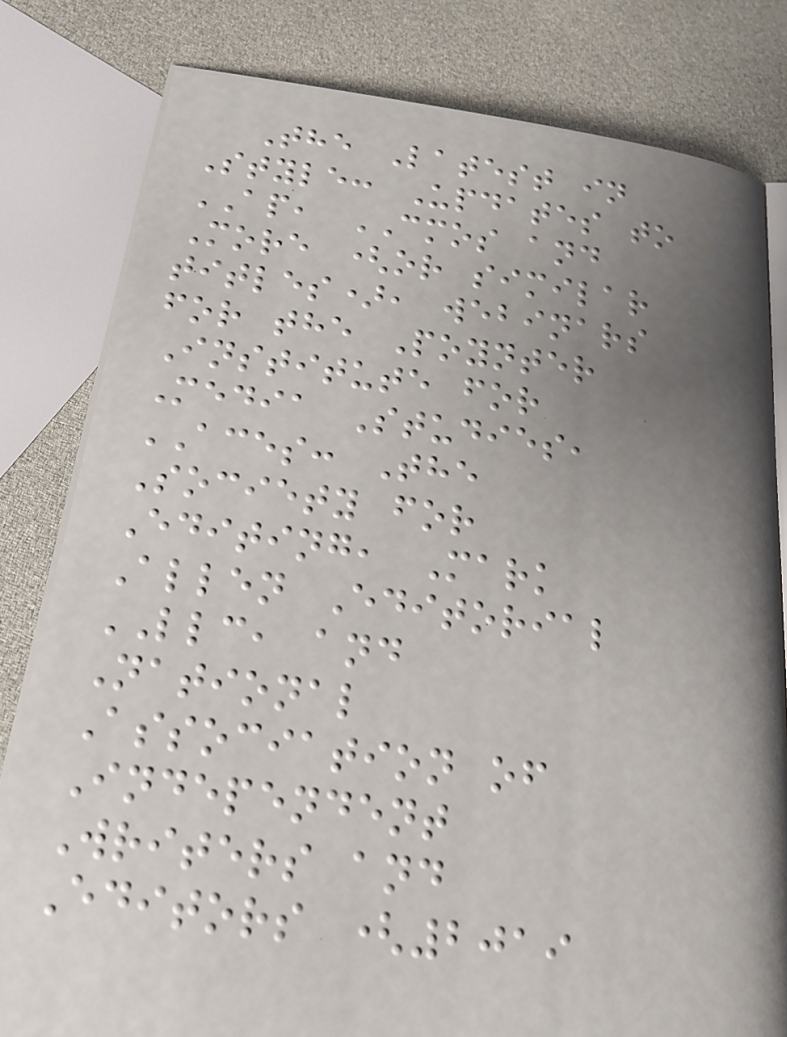The Latest in
Style: Updates to
AP, CMOS and
More (or similar
titles), webinars
for the Poynter
Institute for
Media Studies,
ACES: The
Society for
Editing, Mark
Allen Editorial
LLC, and
National
Association of
Independent
Writers and
Editors (2019
